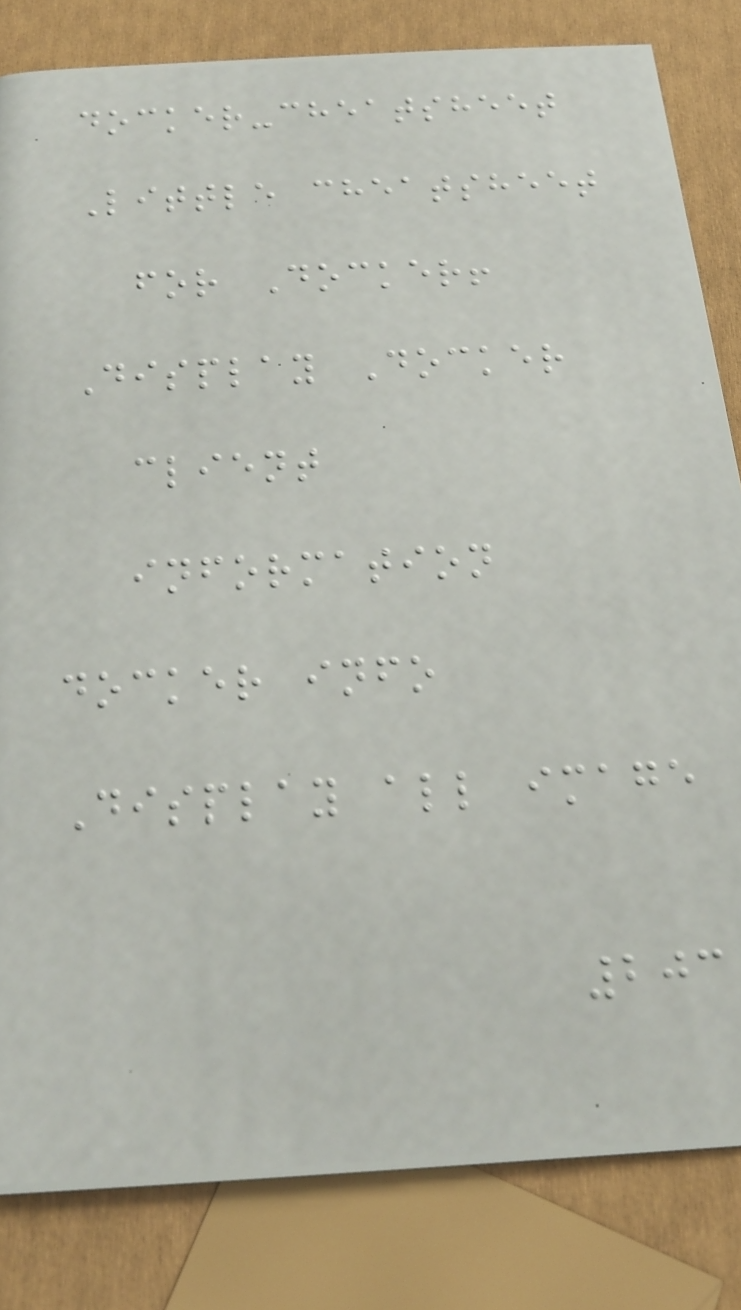docker-cheatsheet
Little cheatsheet
for Docker!
Display Docker
client
information
docker info
Display all image
203
